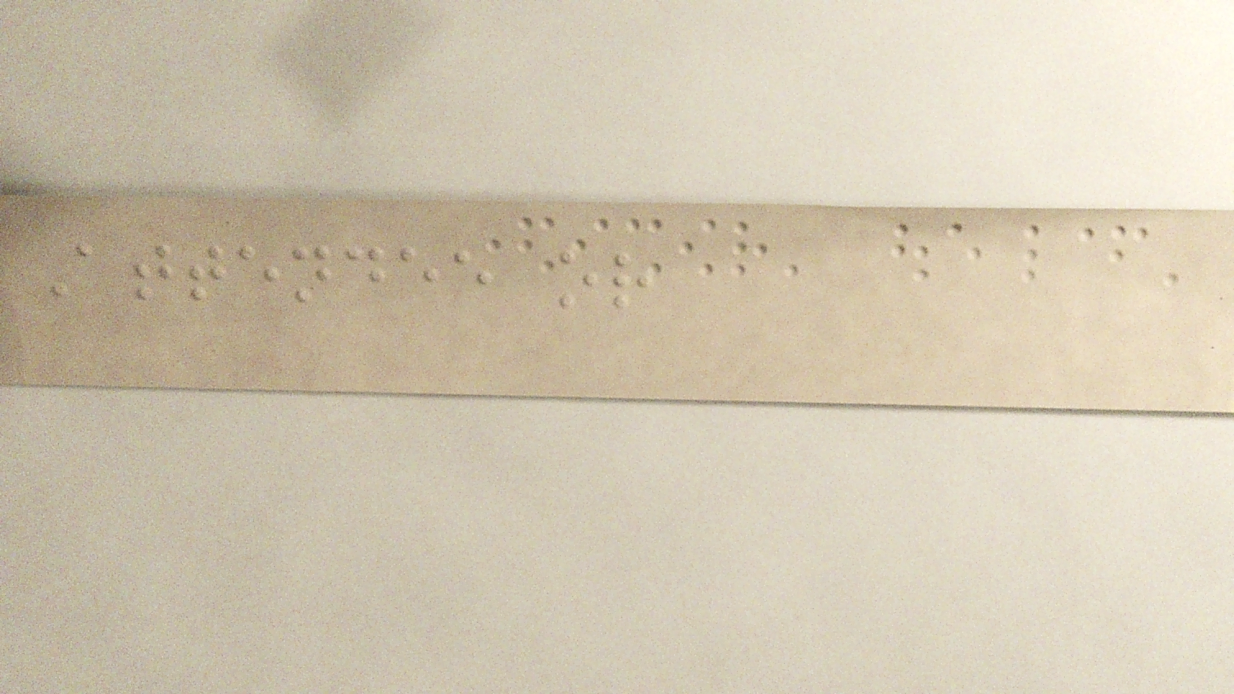Attendee or
